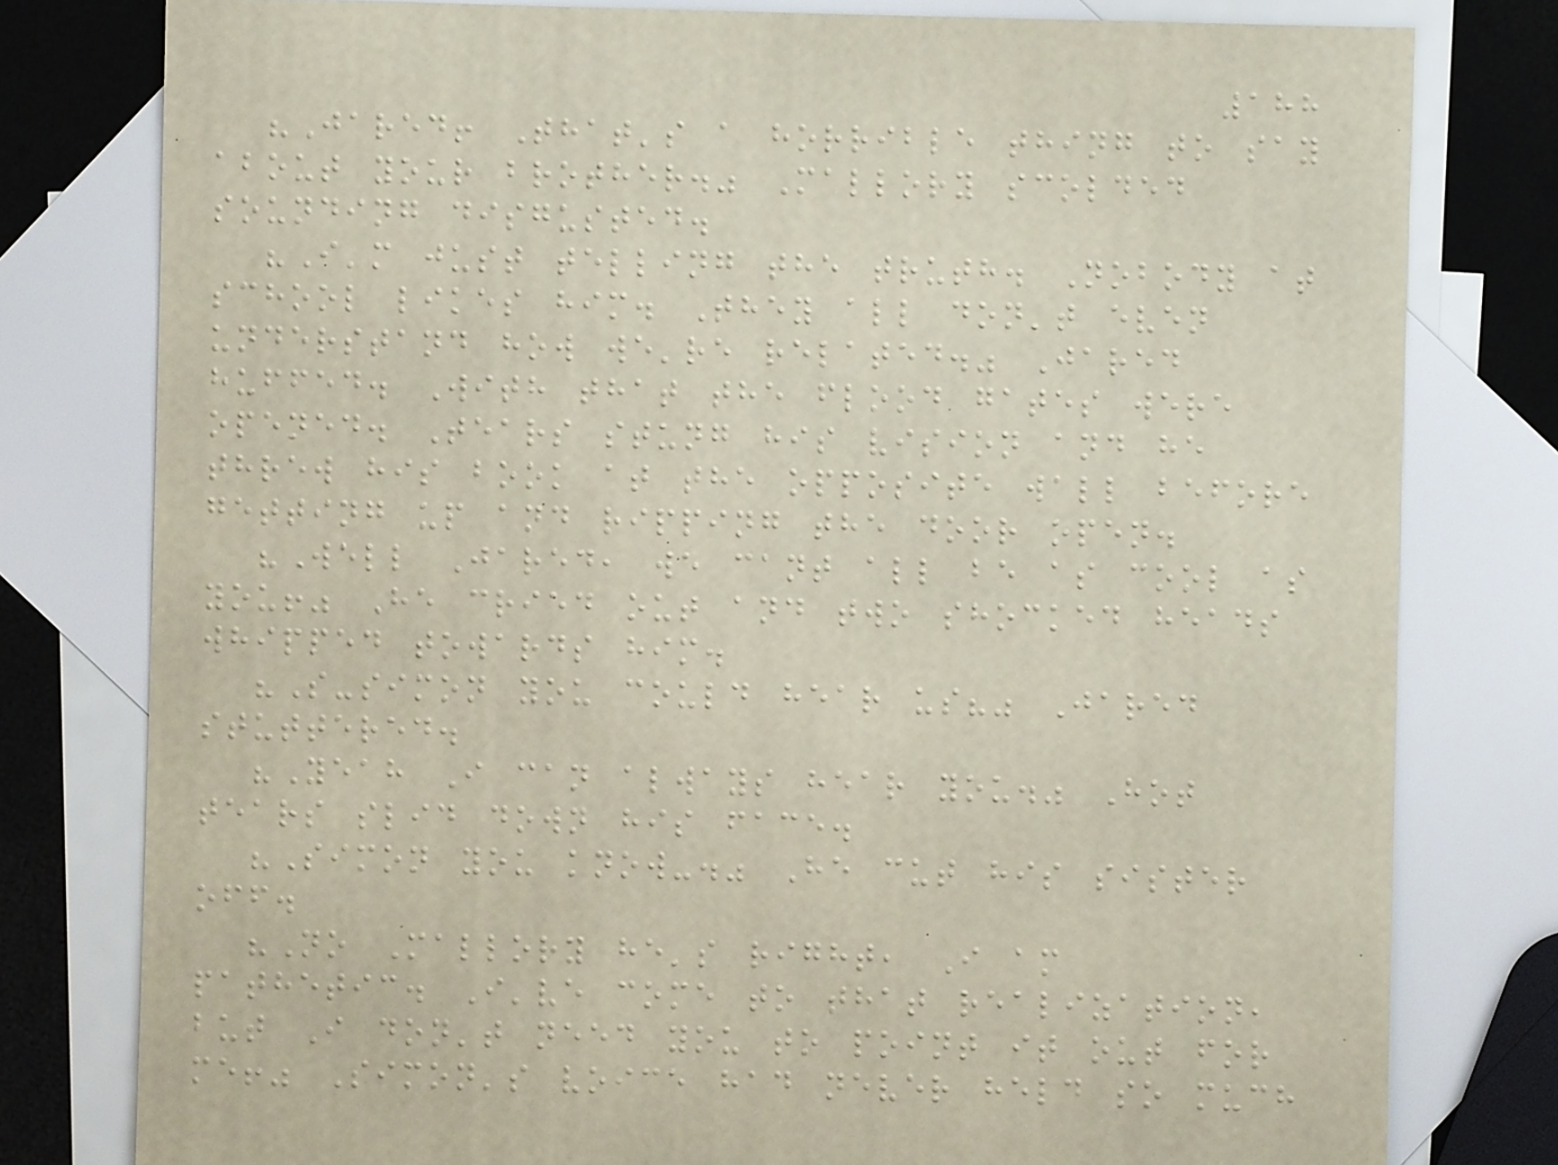188
"Jared! That's a horrible thing to say
about your brother." Mallory scolded
sounding disgusted.
"I'm just telling the truth. Nobody at
school likes him. They all don't even
understand how we're related." Jared
huffed. With that the flood gates were
opened. Tears stung his vision and he
threw his book at the opposite wall before
getting up and ripping the door open.
"Well Jared, we cant all be as cool as
you!" He cried out and two shocked heads
whipped towards him.
"S-simon you could hear us?" Jared
stuttered.
"Yeah I can always hear you." Hot
tears slid down his face.
"Simon you know-." He cut his sister
off.
"No Mallory he's right, I am
pathetic. I've come to that realization,
but I don't need you to point it out for
me!" Simon's voice had never held so much
